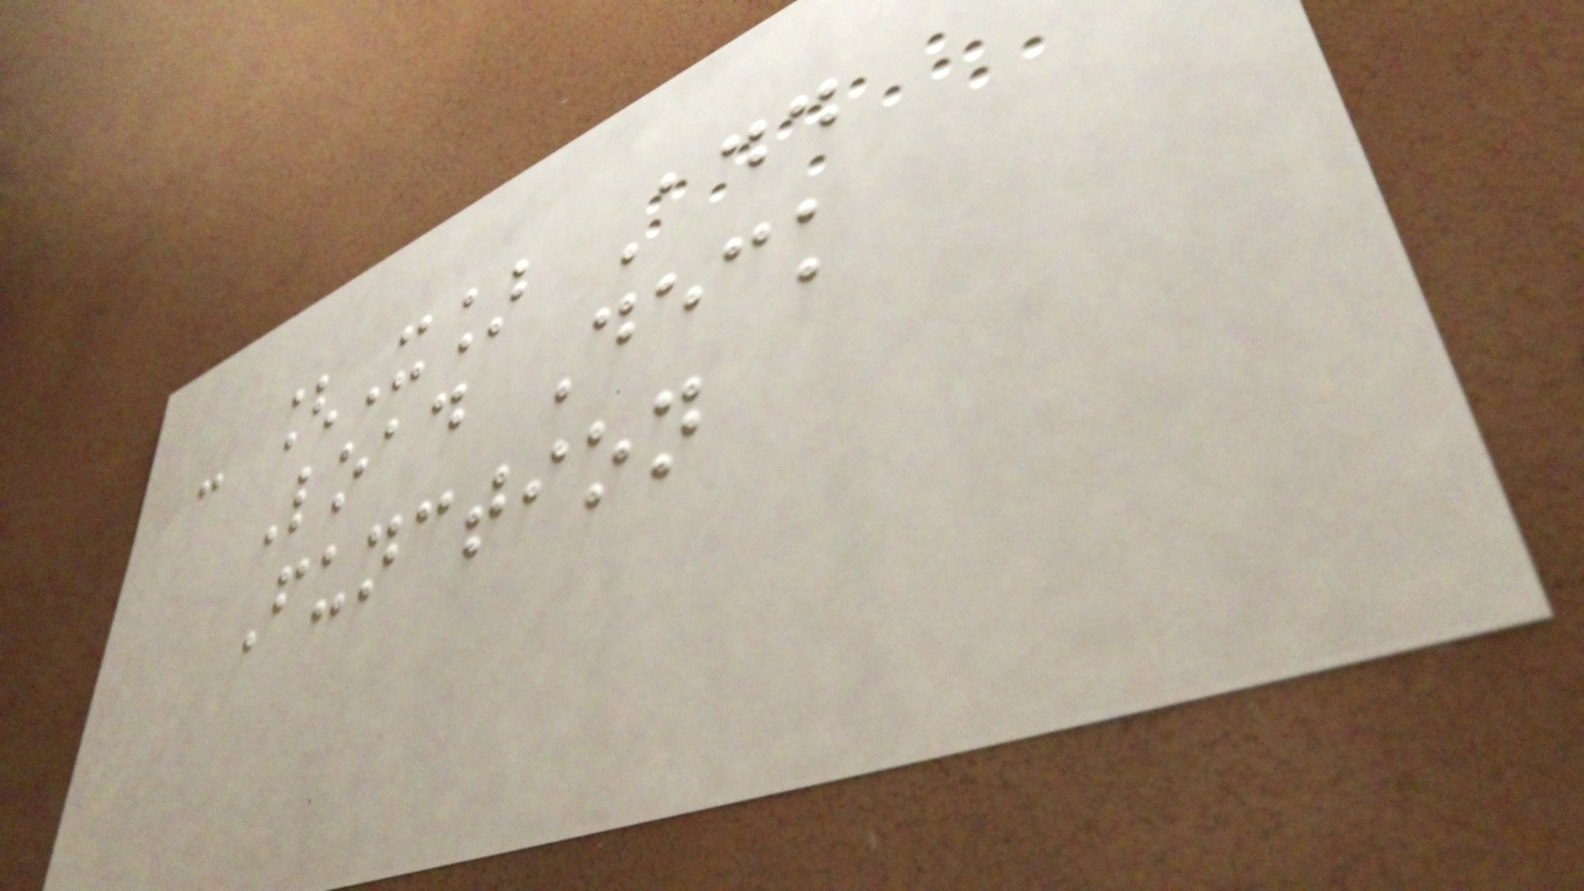- [X] Add
Load Deck
Function
